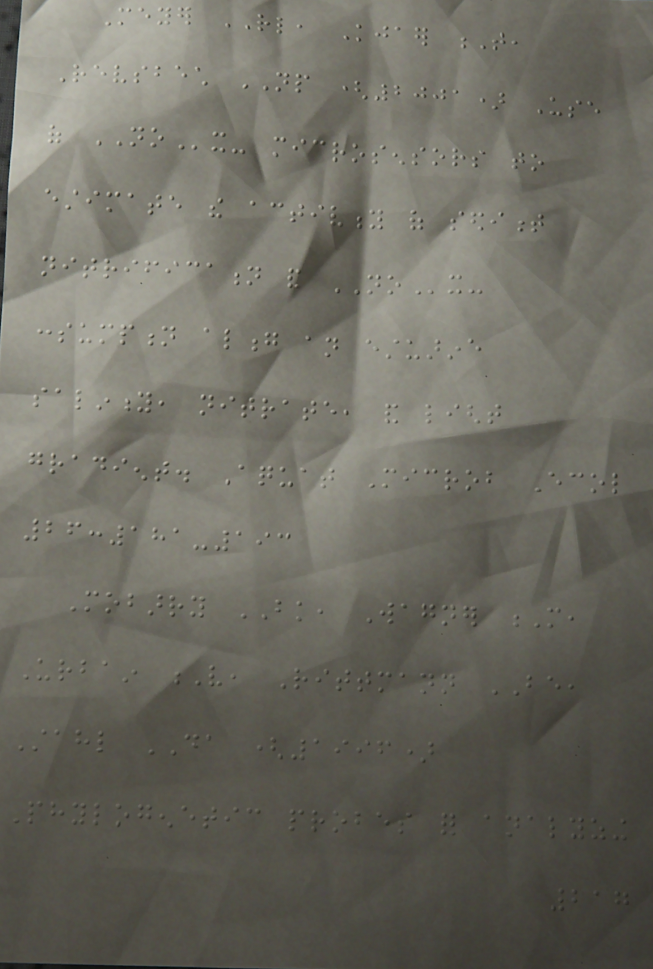Meyer RL, Kjaer T,
Revsbech NP (2001) Use
of NOx- microsensors to
estimate the activity of sediment
nitrification and NOx-
consumption along an estuarine
salinity, nitrate, and light
gradient. Aquat Microb Ecol
26:181-193
Mobarry BK, Wagner M,
Urbain V, Rittmann BE,
Stahl DA (1996)
Phylogenetic probes for analyzing
217
